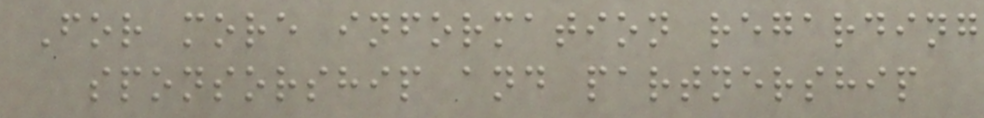For more information regarding
sponsorship and partnership
